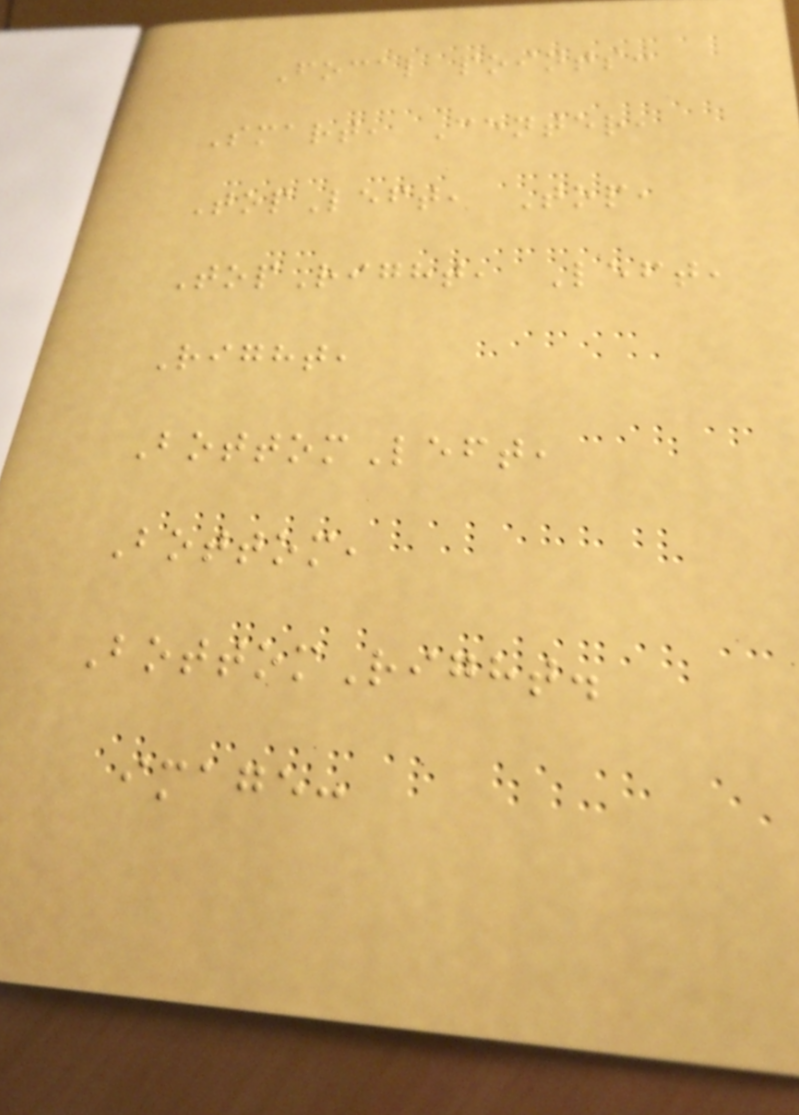Focal points:
Smart, Center,
TopLeft, Top,
TopRight, Left,
Right,
BottomLeft,
Bottom,
BottomRight.
image:
